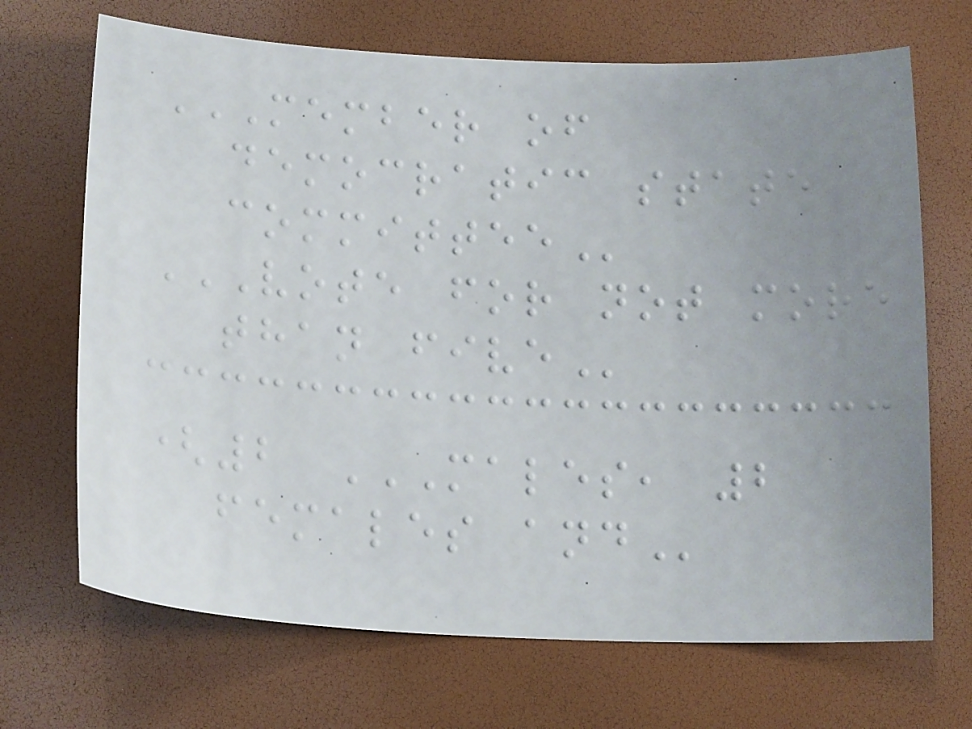MEMBER OF
DEMOCRATIC STATE
COMMITTEE
VOTE FOR NOT MORE
THAN FIVE
(2 MALES, 2
FEMALES AND
